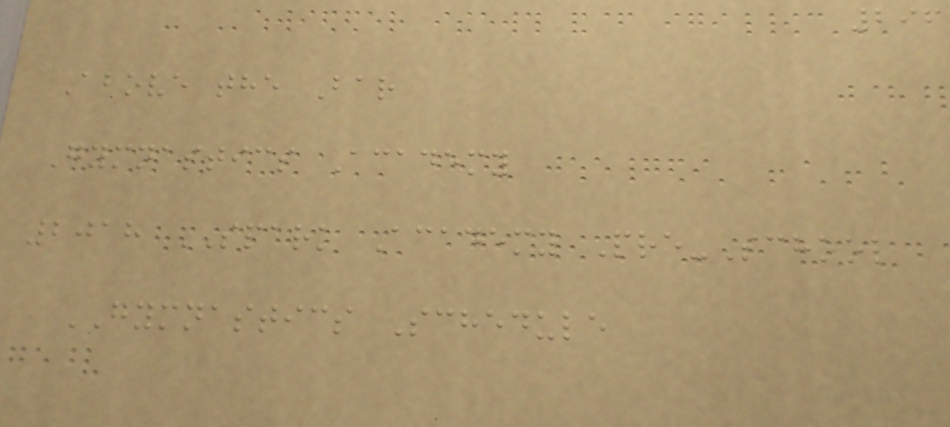296
Above the Bar
Gymnastics Academy
2018 SPARK Academy Pre-School
GYMNASTICS Schedule
